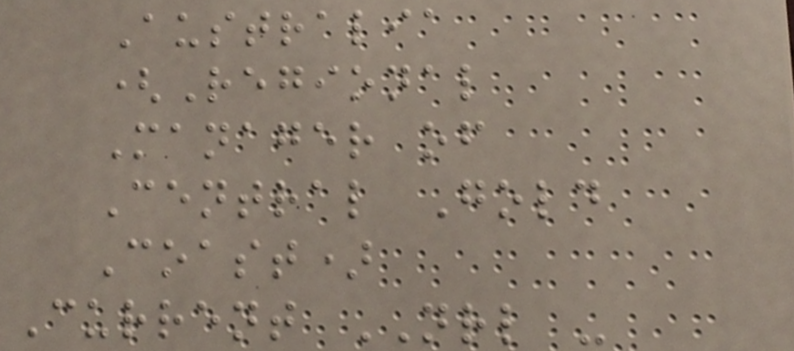Australia
(Regional
Manager of
Central Gold
Coast)
Current NRL -
